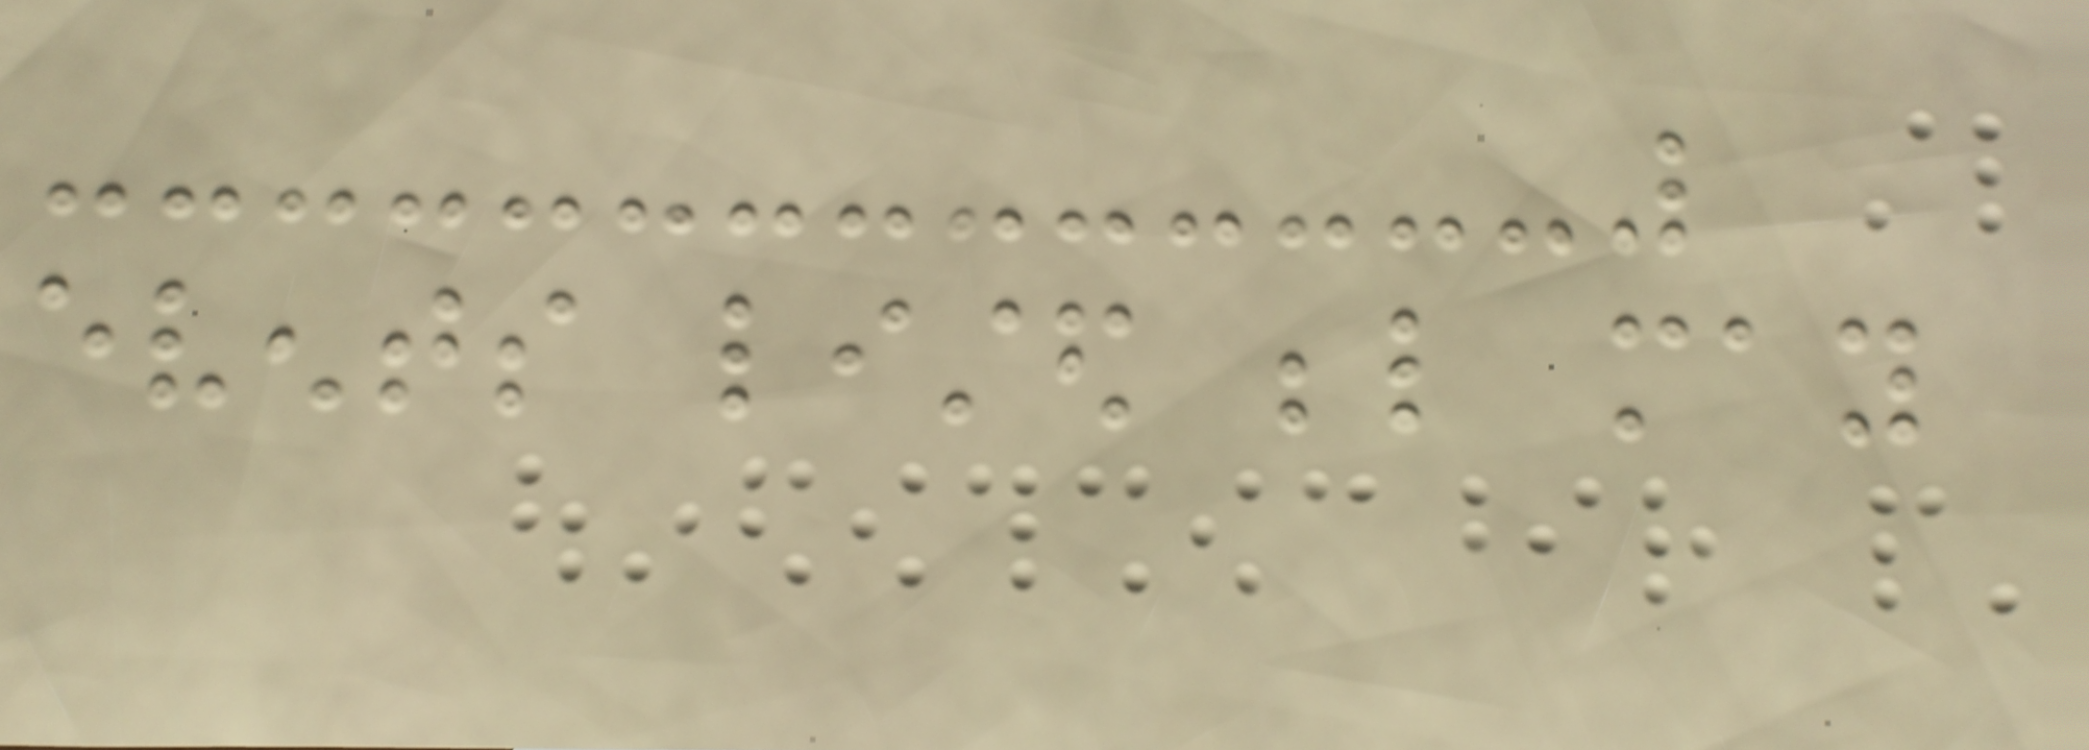events listed below may
